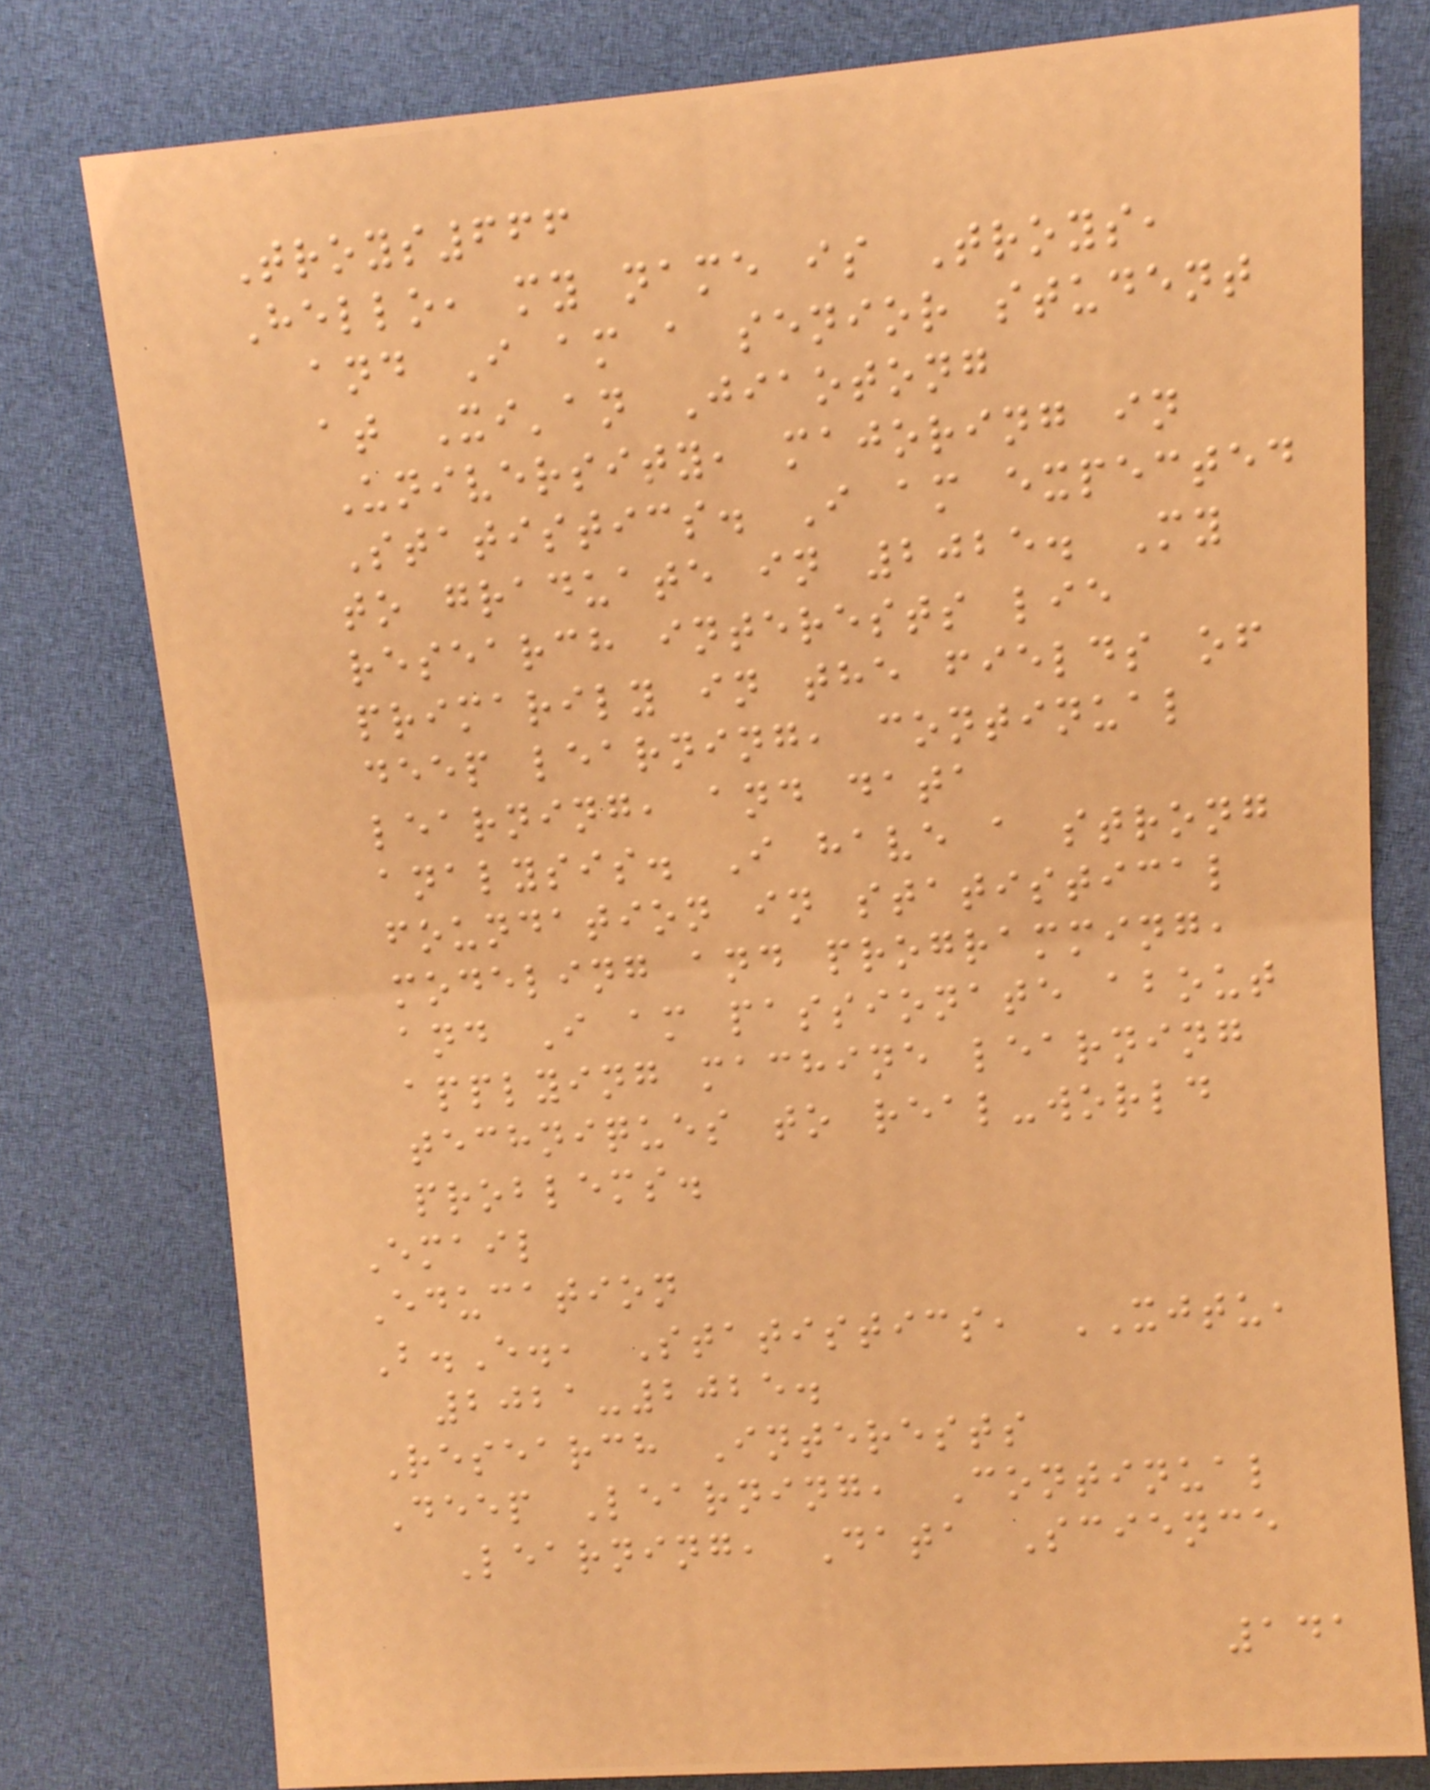Troys666
Hello, my name is Troys,
and I am a senior student
at Xi'an Jiaotong
University, majoring in
Statistics. I am expected
to graduate in 2025. My
research interests lie
primarily in the fields of
deep learning, continual
learning, and data
analysis. I have a strong
foundation in statistical
modeling and programming,
and I am passionate about
applying machine learning
techniques to real-world
problems.
Email
Education
B.E., Statistics, XJTU,
2021-2025.
Research Interests
Deep Learning, Continual
Learning, Data Science
141
